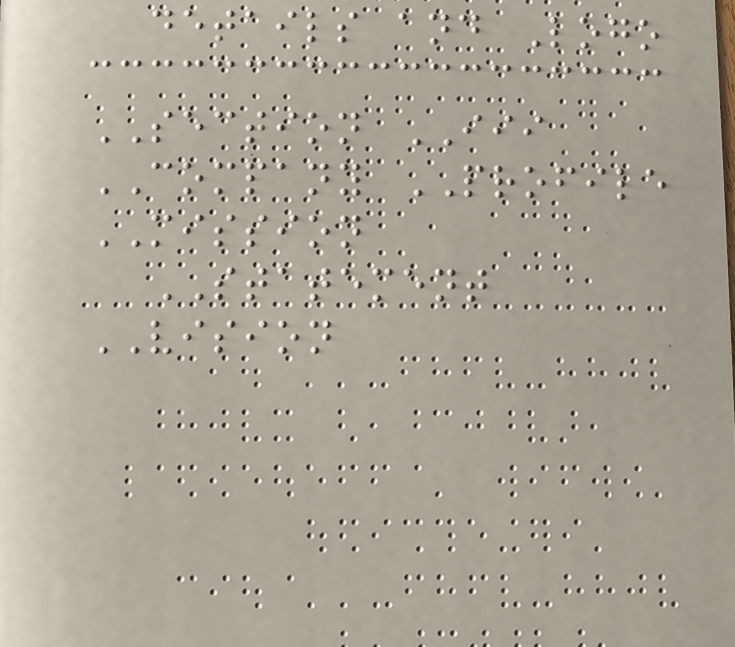details and Logo
SECTION III
COMPANY PROFILE
MISSION
STATEMENT
VISION
